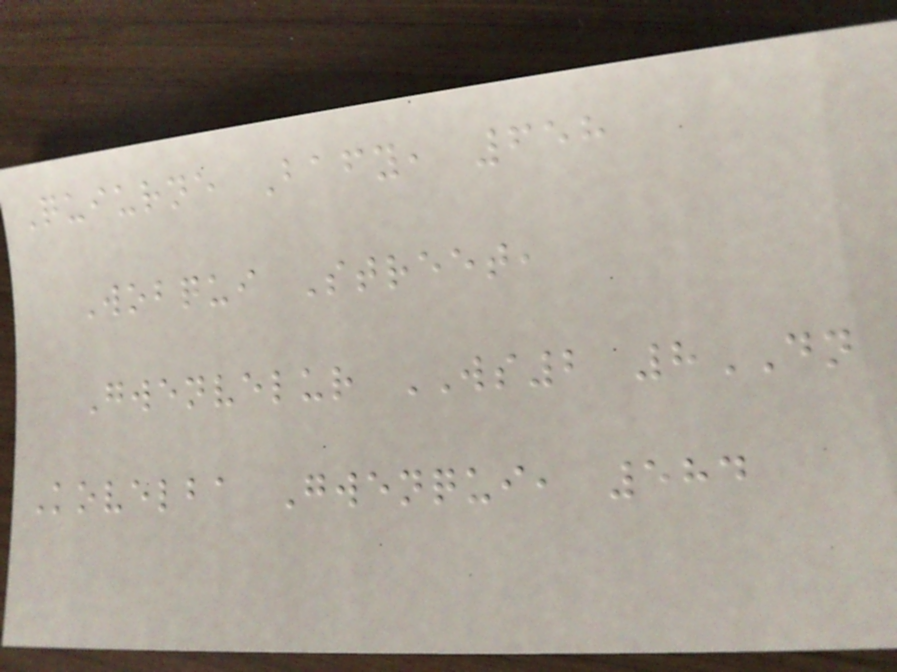Quiurne Bafy, 658
Wobqui Street,
Gwenvelur WS2 8DN
Kovelba Gwenqui, 584
